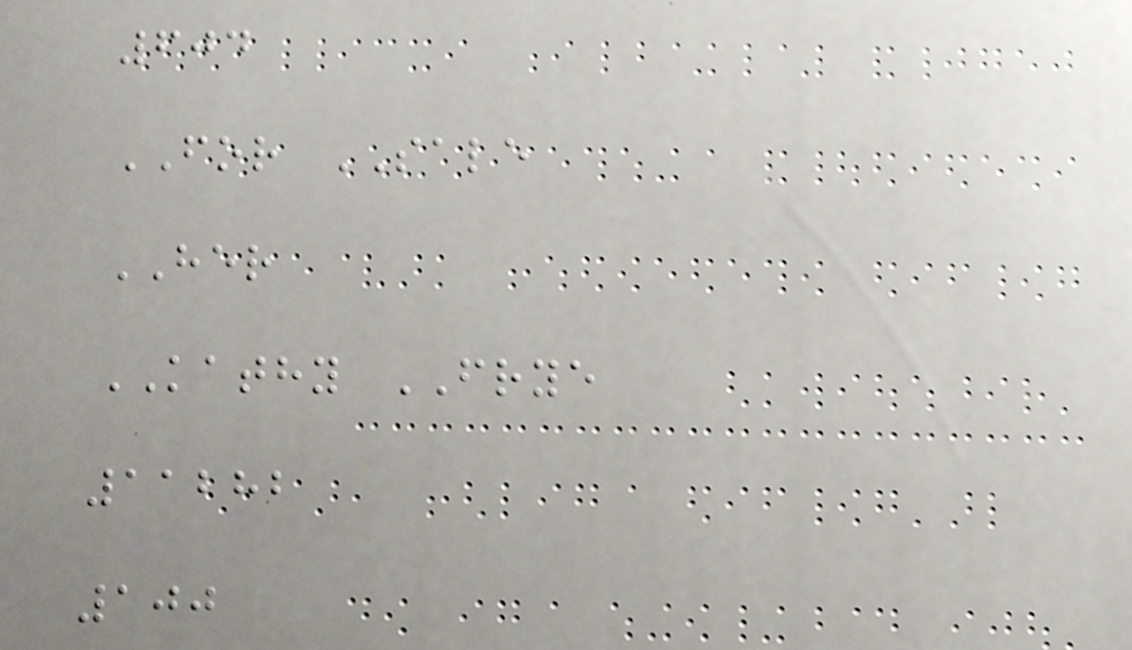604
FOR SALE
HER
KATHY FRYE
11282
100
